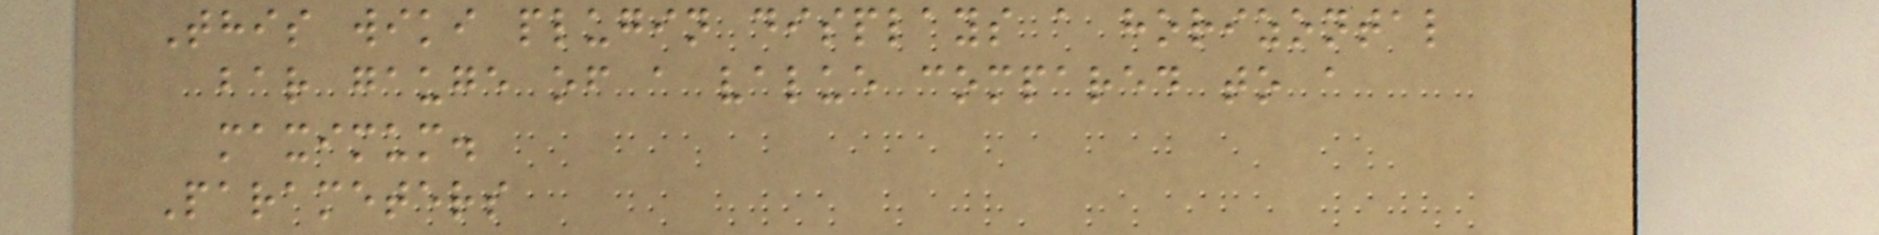This wiki plugin displays a horizontal
bar gauge of a value compared to a
maximum.
Parameters
